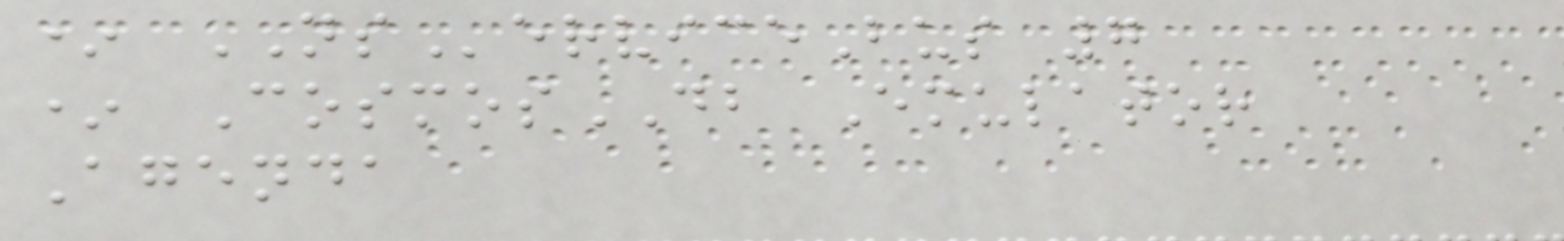* NServiceBus 7
* CosmosDB Emulator
Agenda
